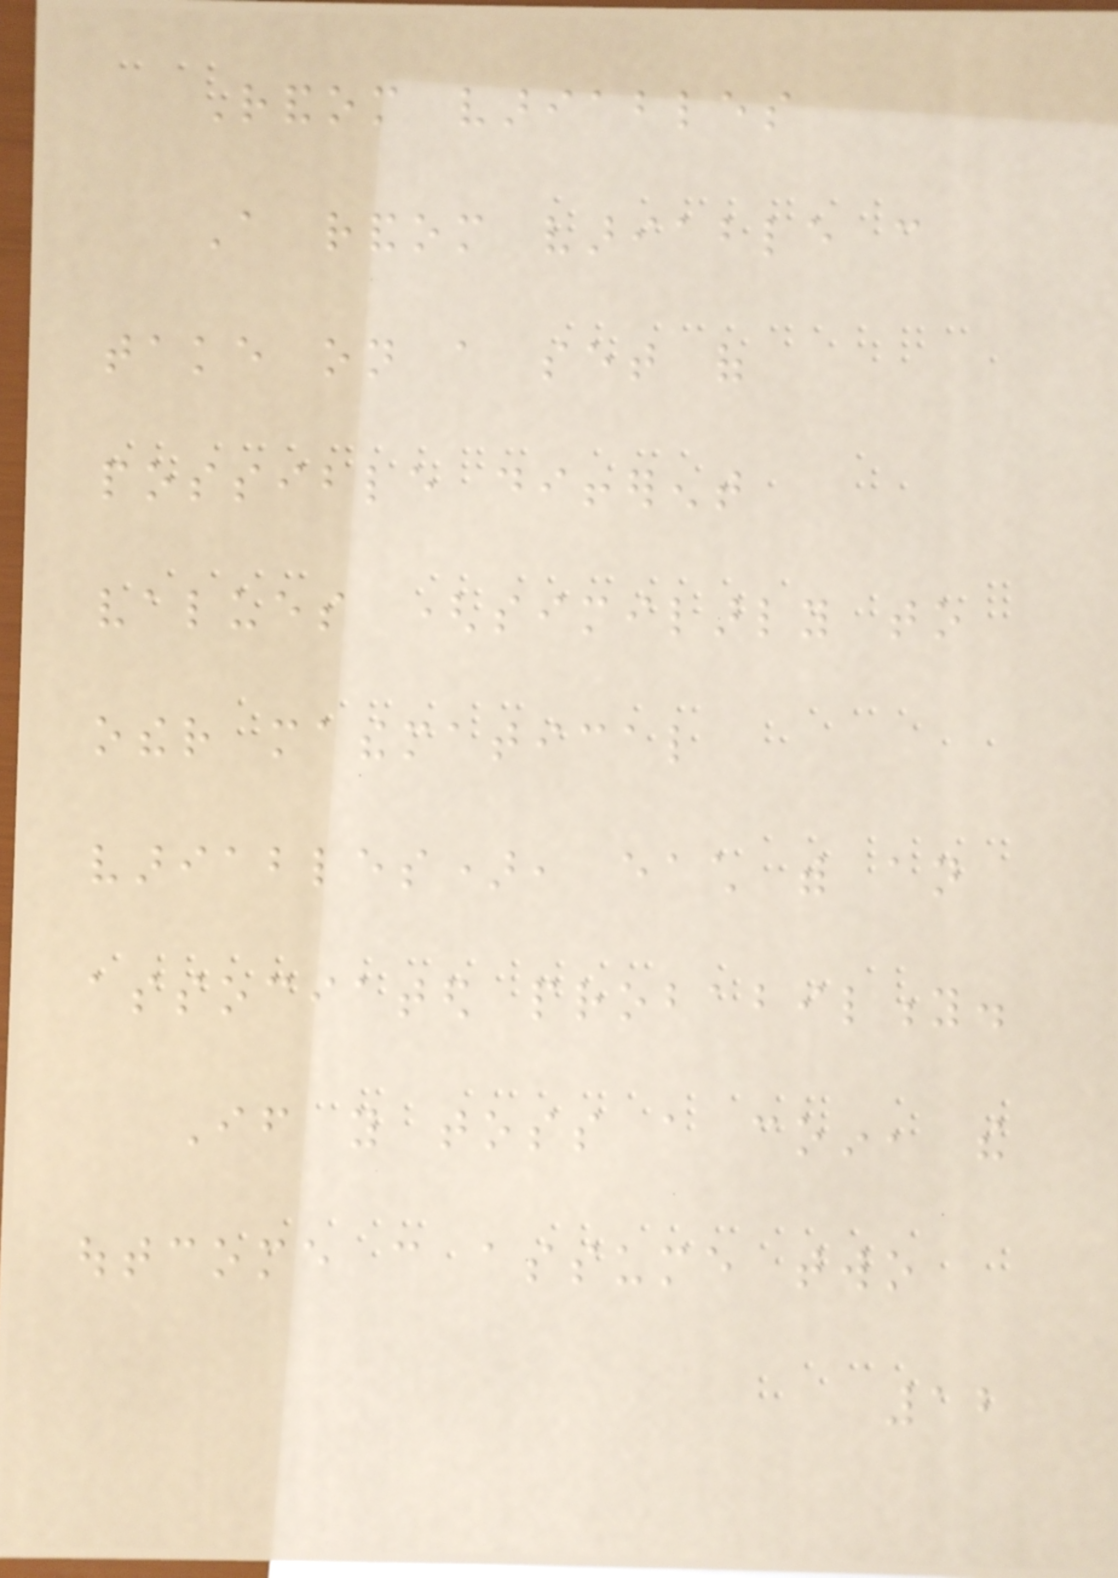Random variables
A random variable can
take on a set of
possible different
values (similarly to
other mathematical
variables), each with an
associated probability.
If you toss a coin, the
outcome can assume two
12
